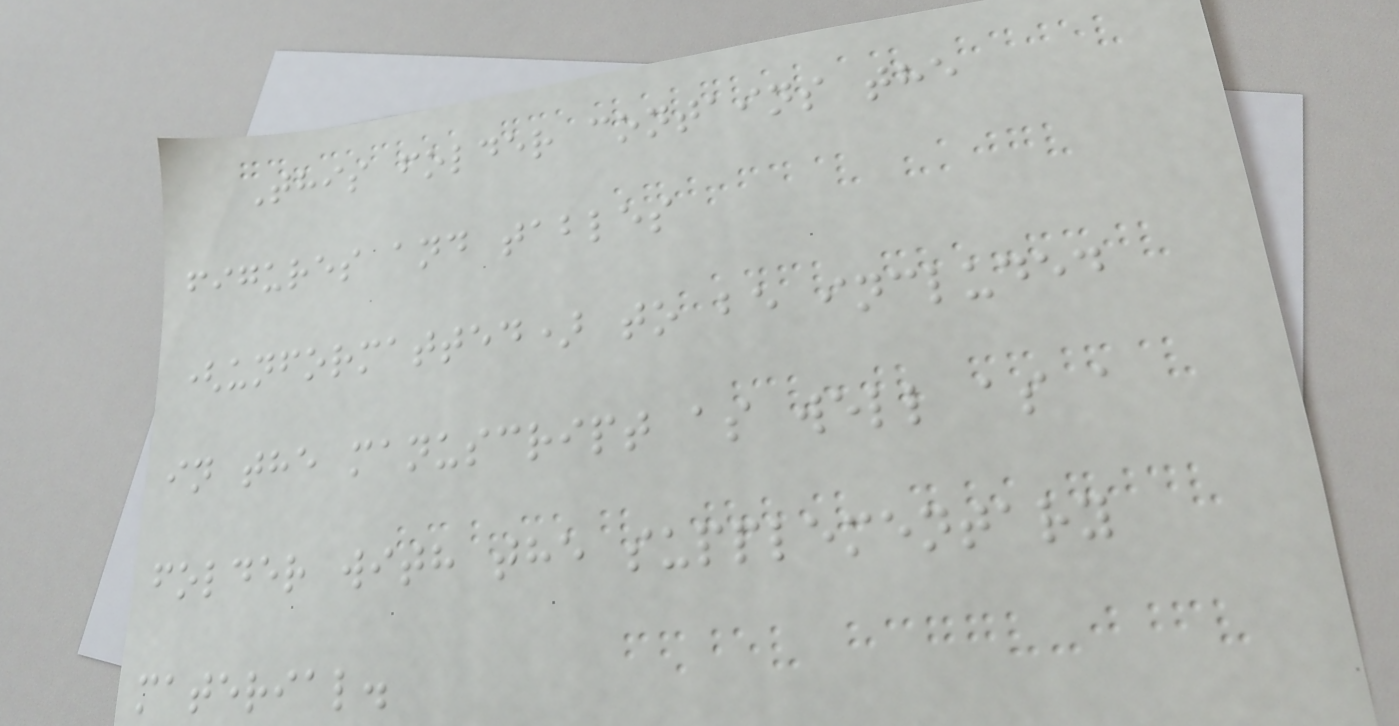This folder contains the
figures and tables
(unformatted) to be included
in the manuscript as well as a
folder with the supplementary
material.
